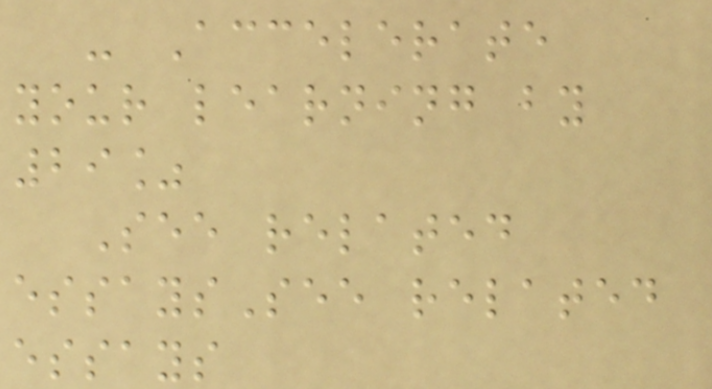- Accelerate
your learning by
29%
See related
essaysSee related
essays
